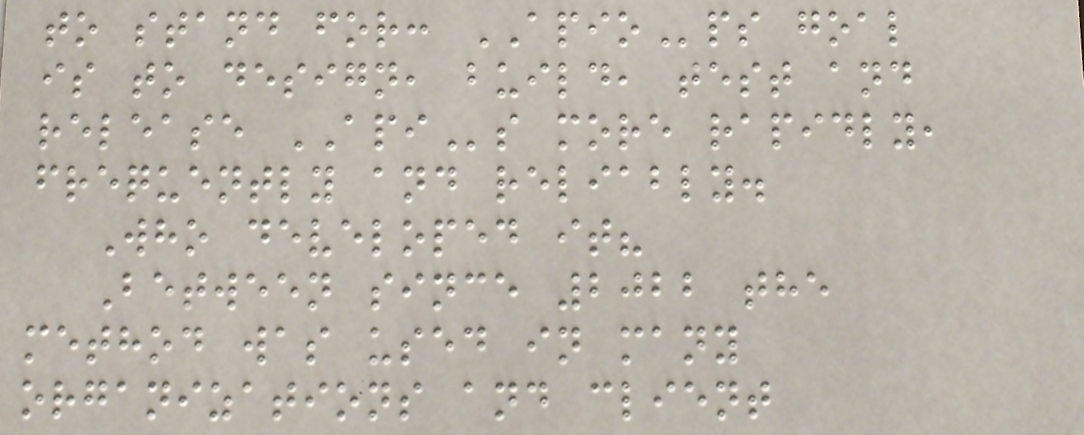to stand for: APIOps goal
is to design, build, test and
release APIs more rapidly,
frequently and reliably.
Who developed it?
Between since 2022 the
method was used in many
organizations and client
